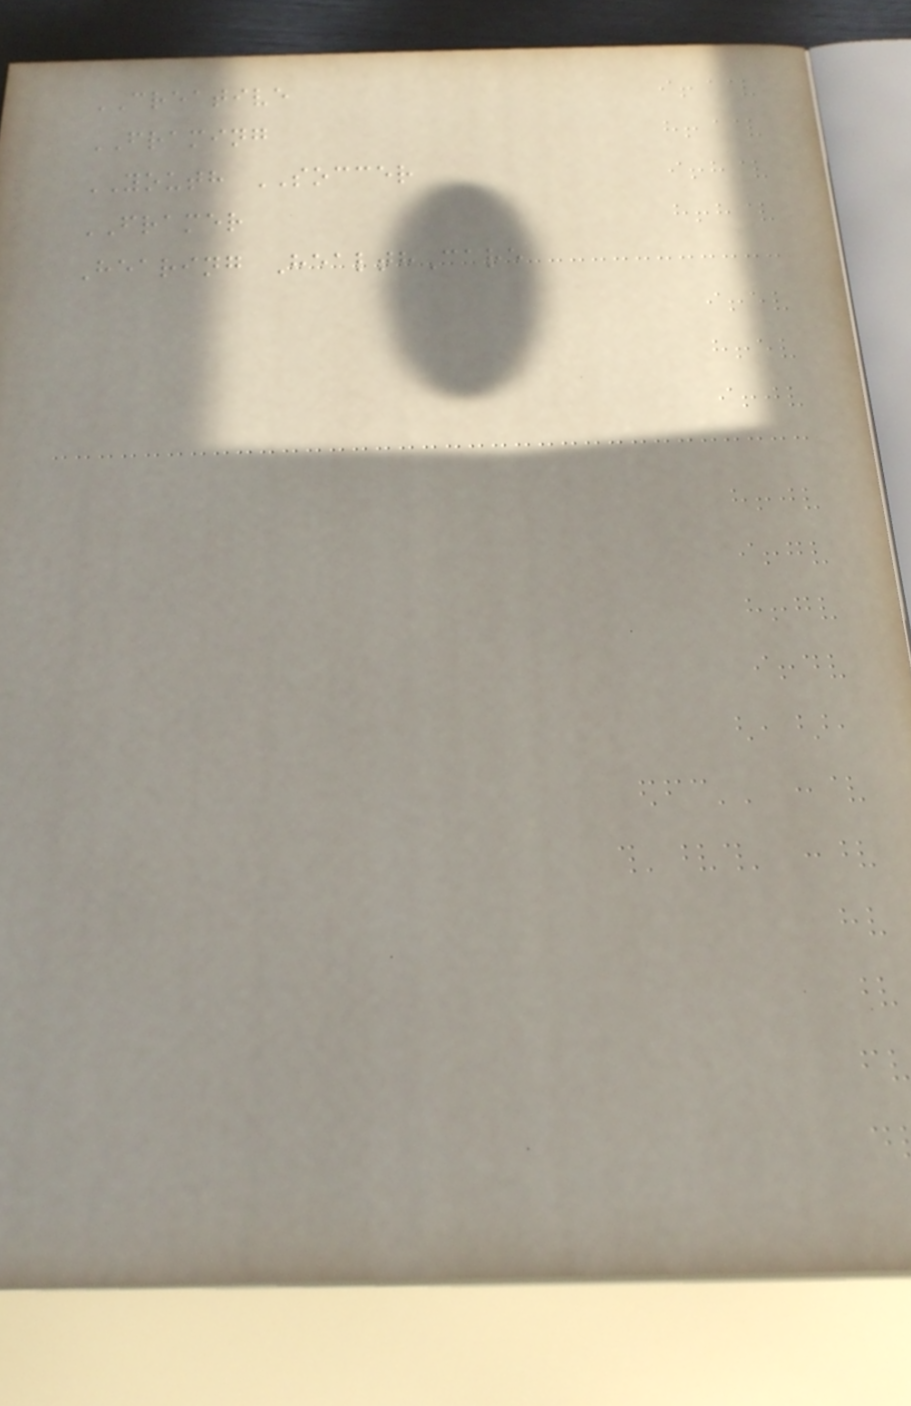CREATIVE
FRAMING
YOUTH SOCCER
FRAMER
Hearing HealthCare
